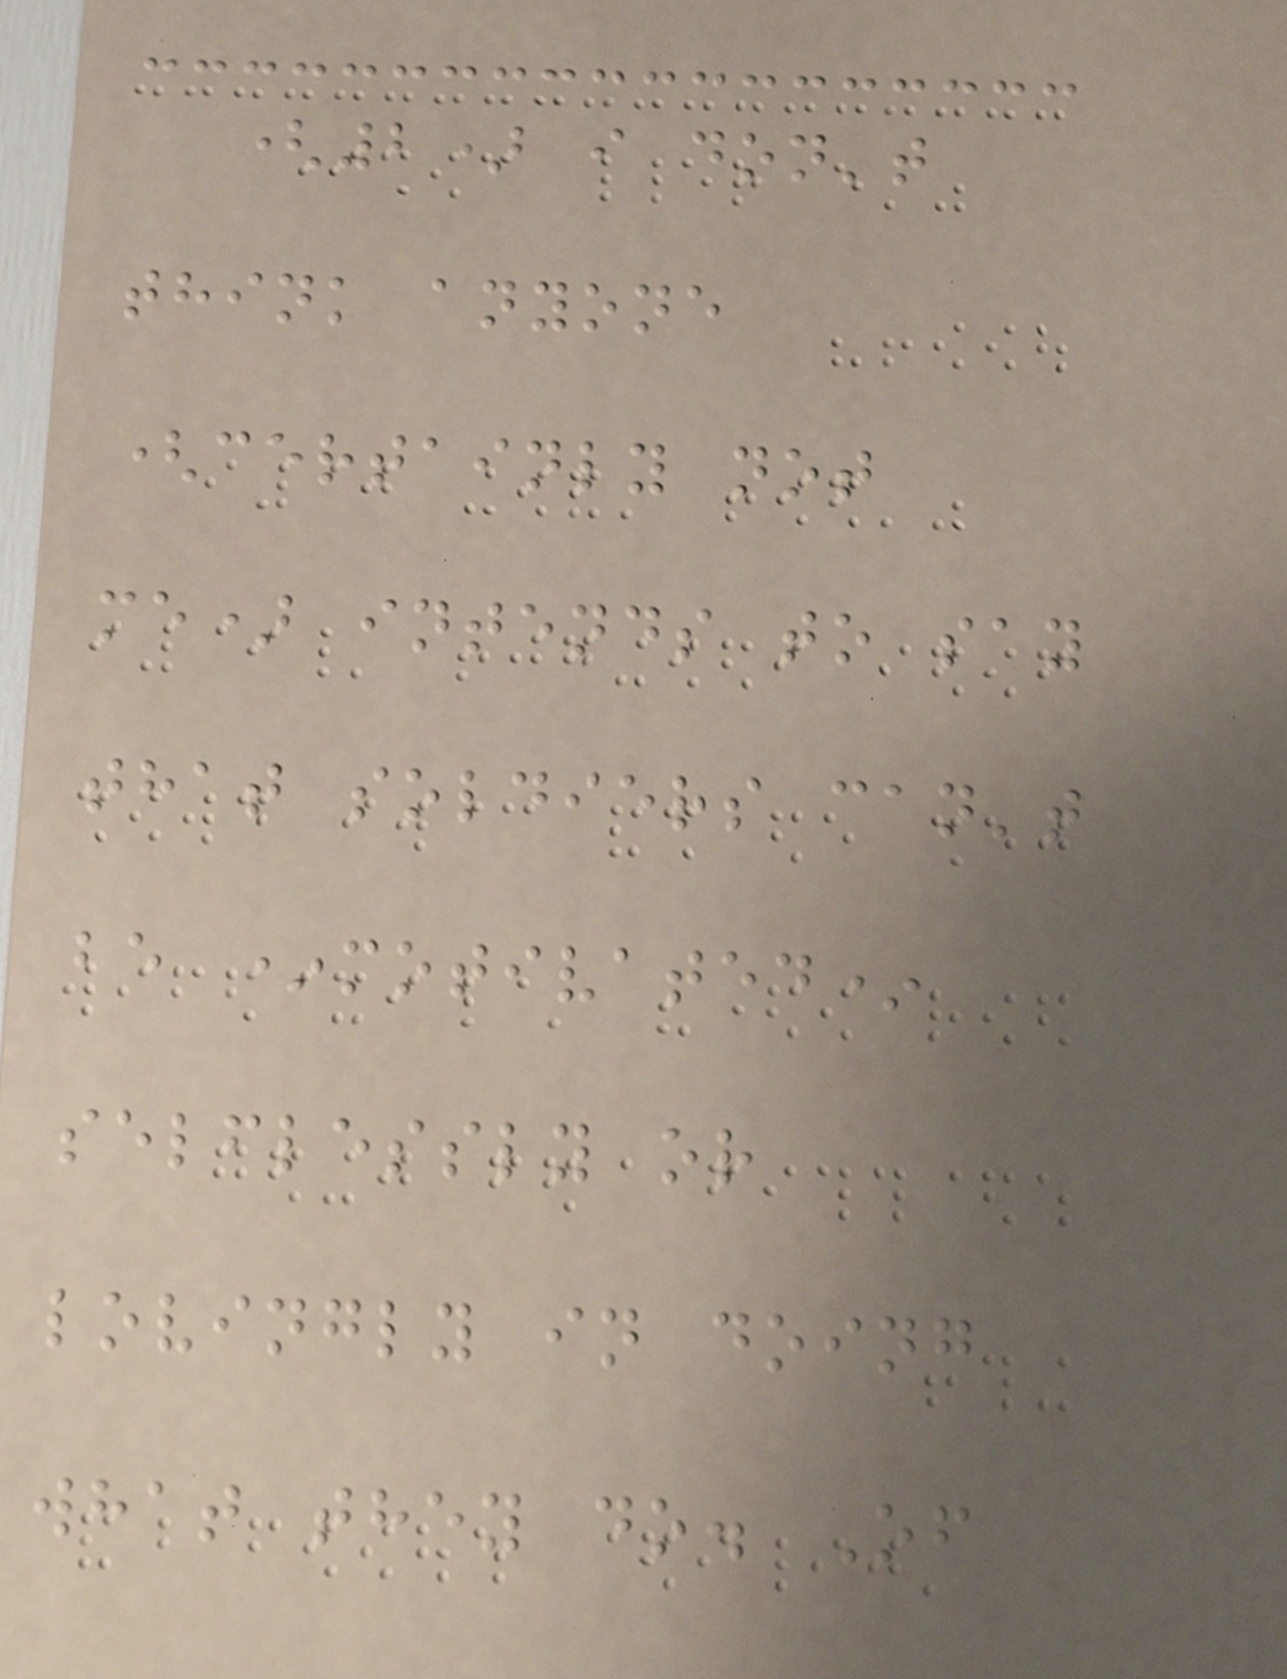(2) i don't
think anyone
(certainly not
me) intends to say
that soldiers can't
be *motivated*
selflessly or
lovingly in doing
what they do. Of
